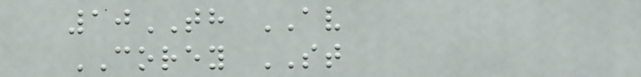10TH AV
COREY ST
